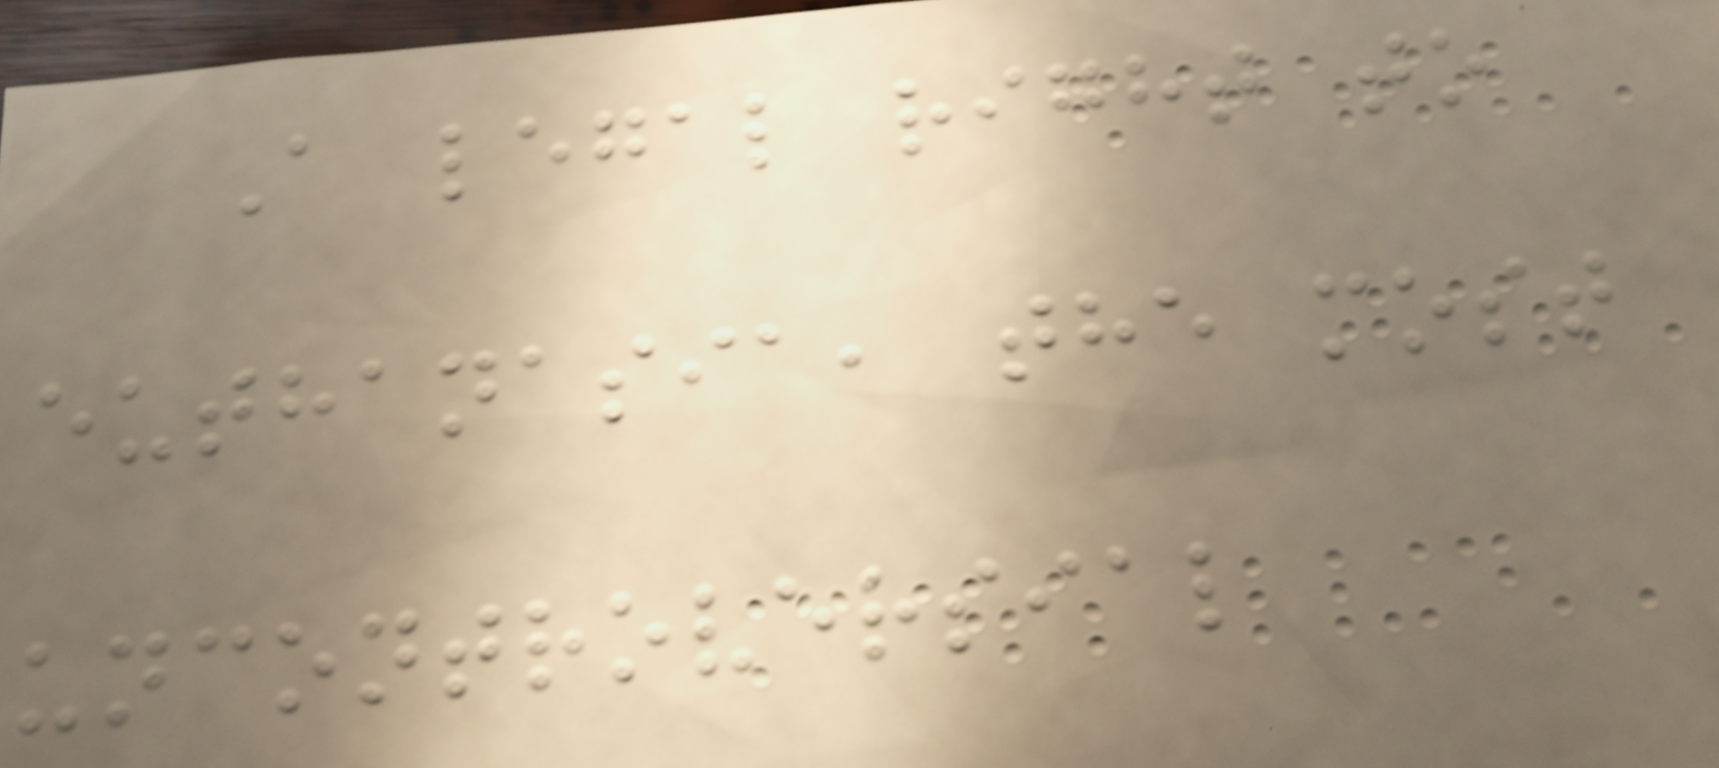A legal right to
euthanasia, the most
uncontroversial
